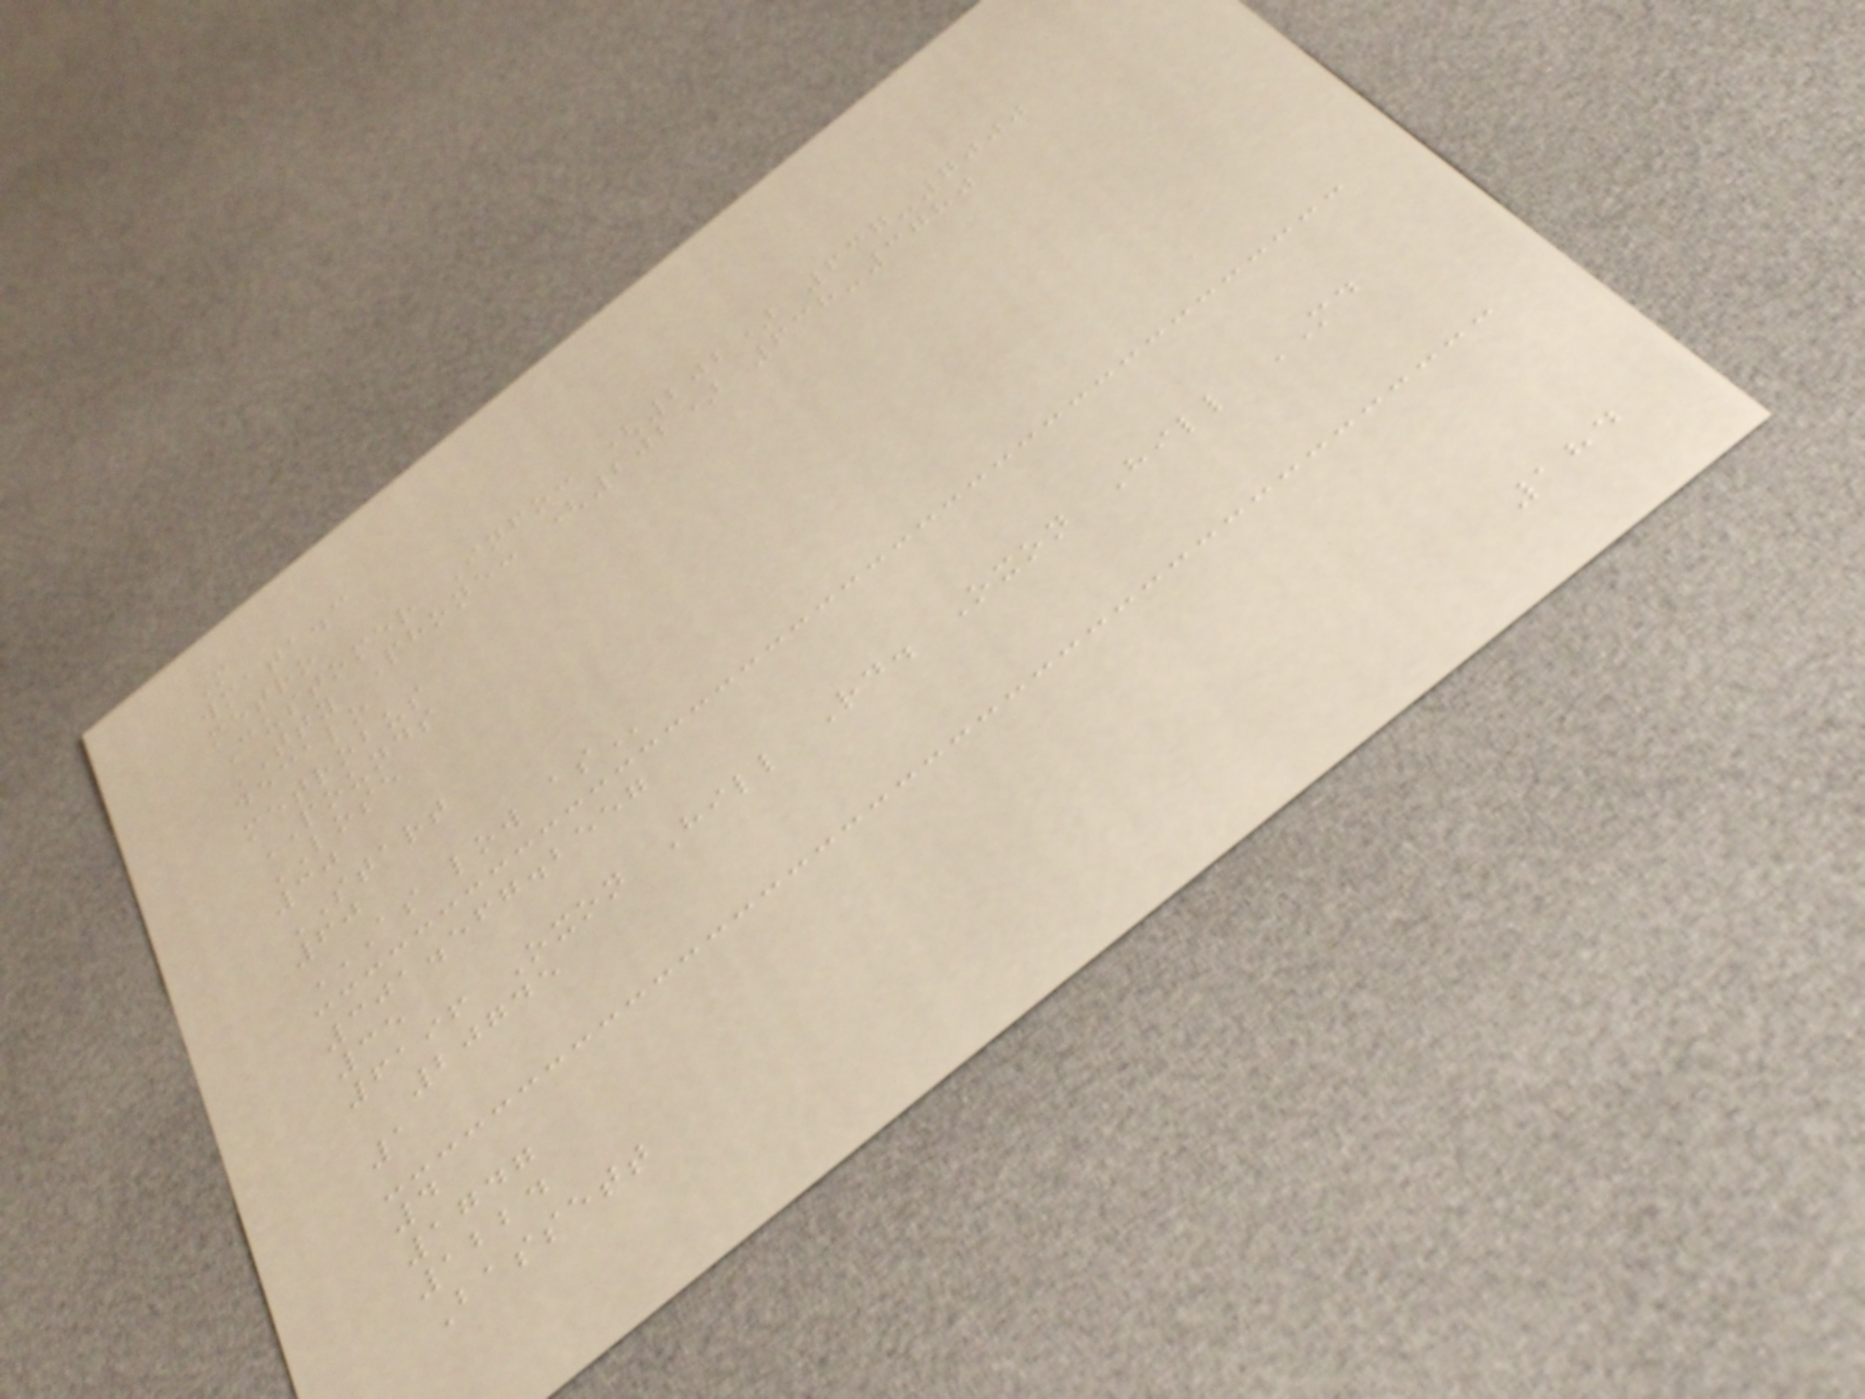M
wmata.c
metro
Customer Info: (202) 637-7000
TTY Phone: (202) 638-3780
decalo
metrobus
POUNDS
LOSE
30
START
60
AS LOW AS
301.567.2557
35
6196 Oxon Hill Rd. Oxon Hill MD
20745
1
4
1747
1224
Bassett
184
